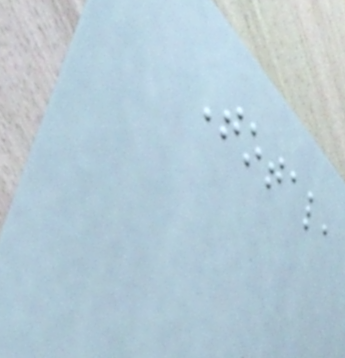Total,
